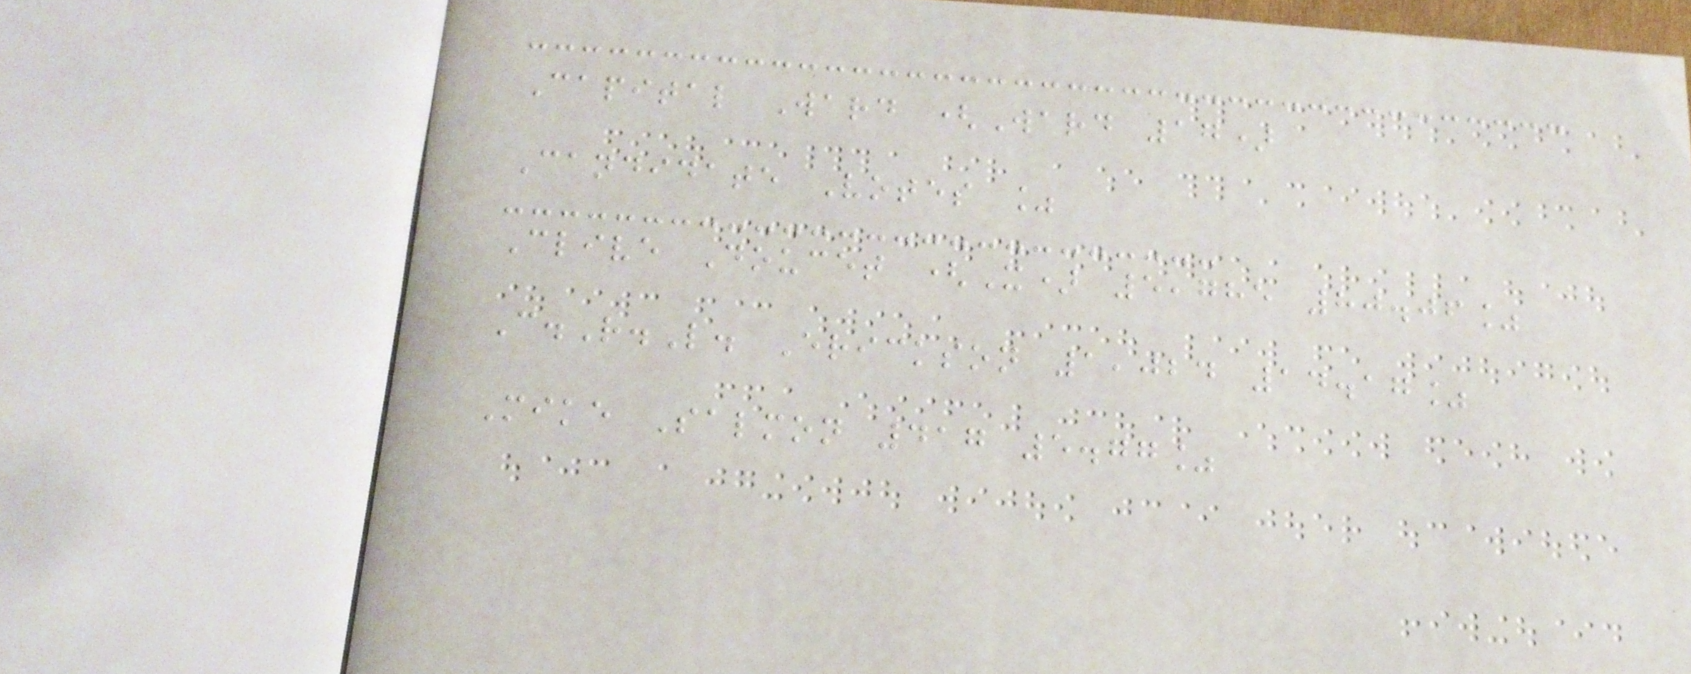Capital Ward (Ward 17)
Candidate Votes %
Clive Doucet (X) 5,785 80.06%
C.R.L. Erickson 1,024 14.17%
Mike Salmon 417 5.77%
